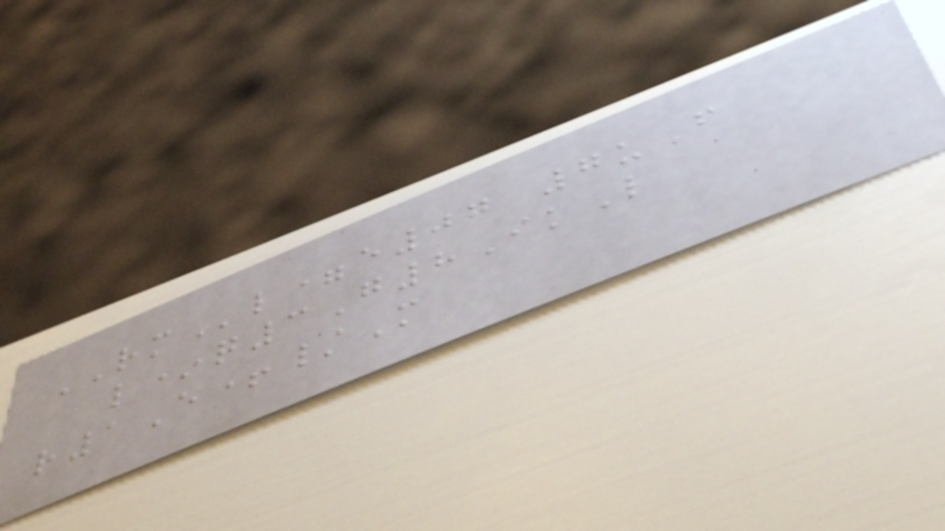RMl=e07 7uF
l*q3G8IkL
r1E+/M
